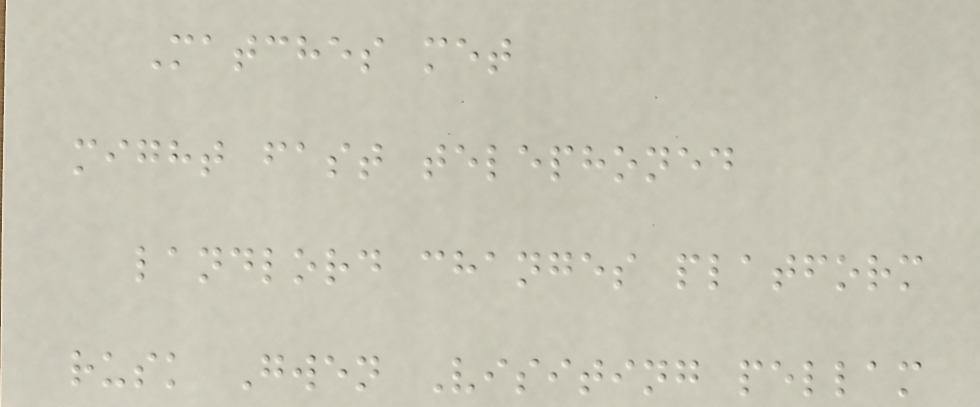Matches met
might fast telephoned
landlord changes platform
rusk Gwen Visiting pellam
